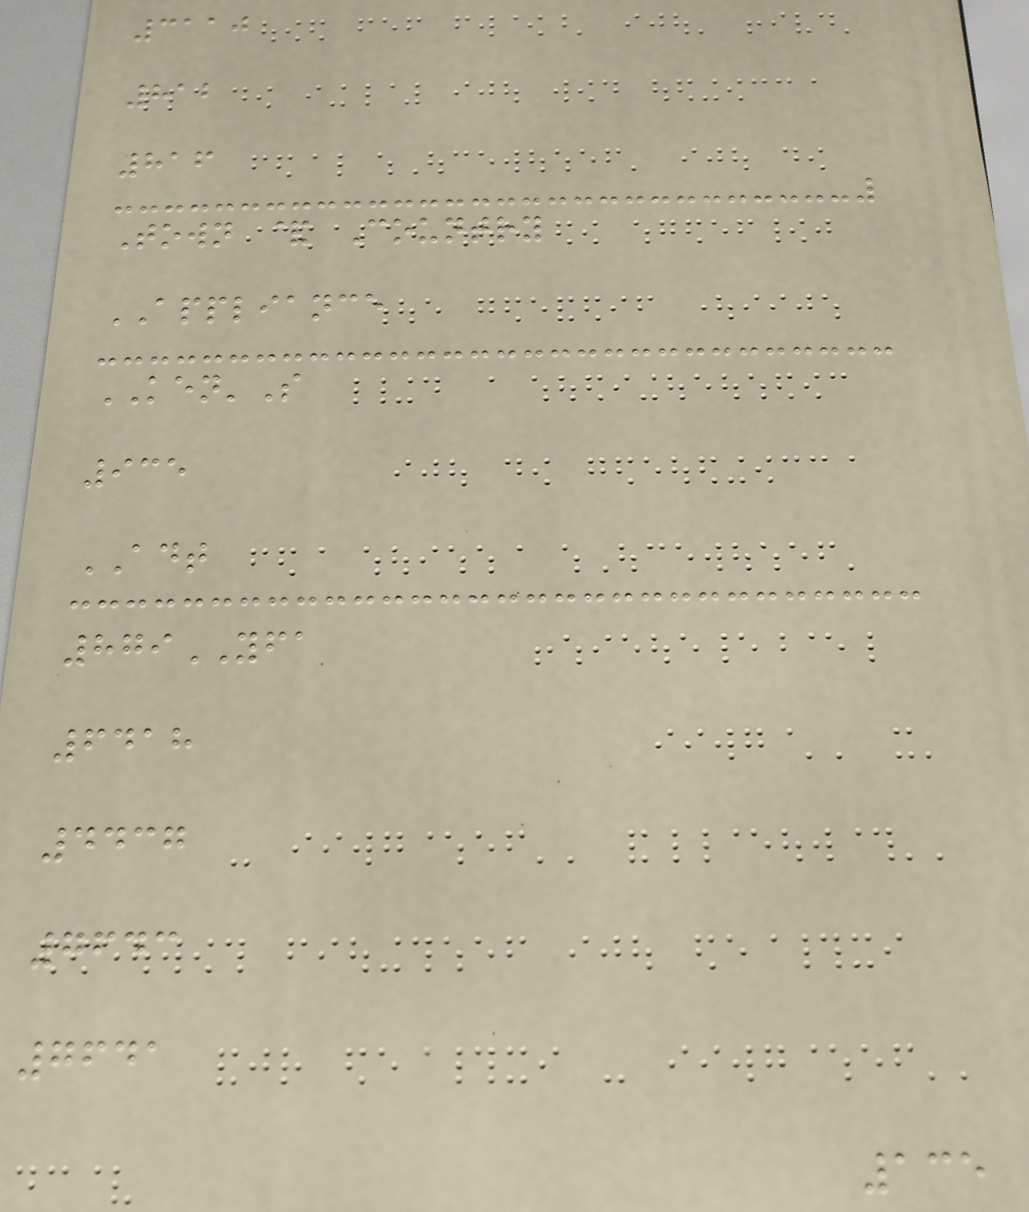3110
812
816
Town & Country
APPLIANCE
KEN'S
935
ADT
879YFA
6418
4437
7643
7641
135
